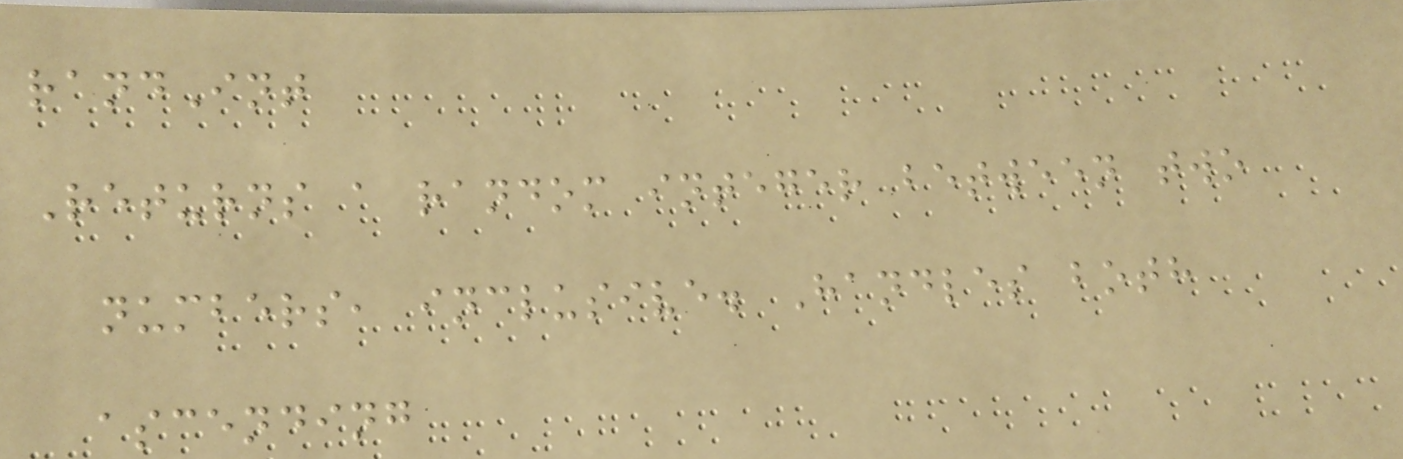randInt
Returns a random integer between two
numbers, inclusive. Handles both
ascending
